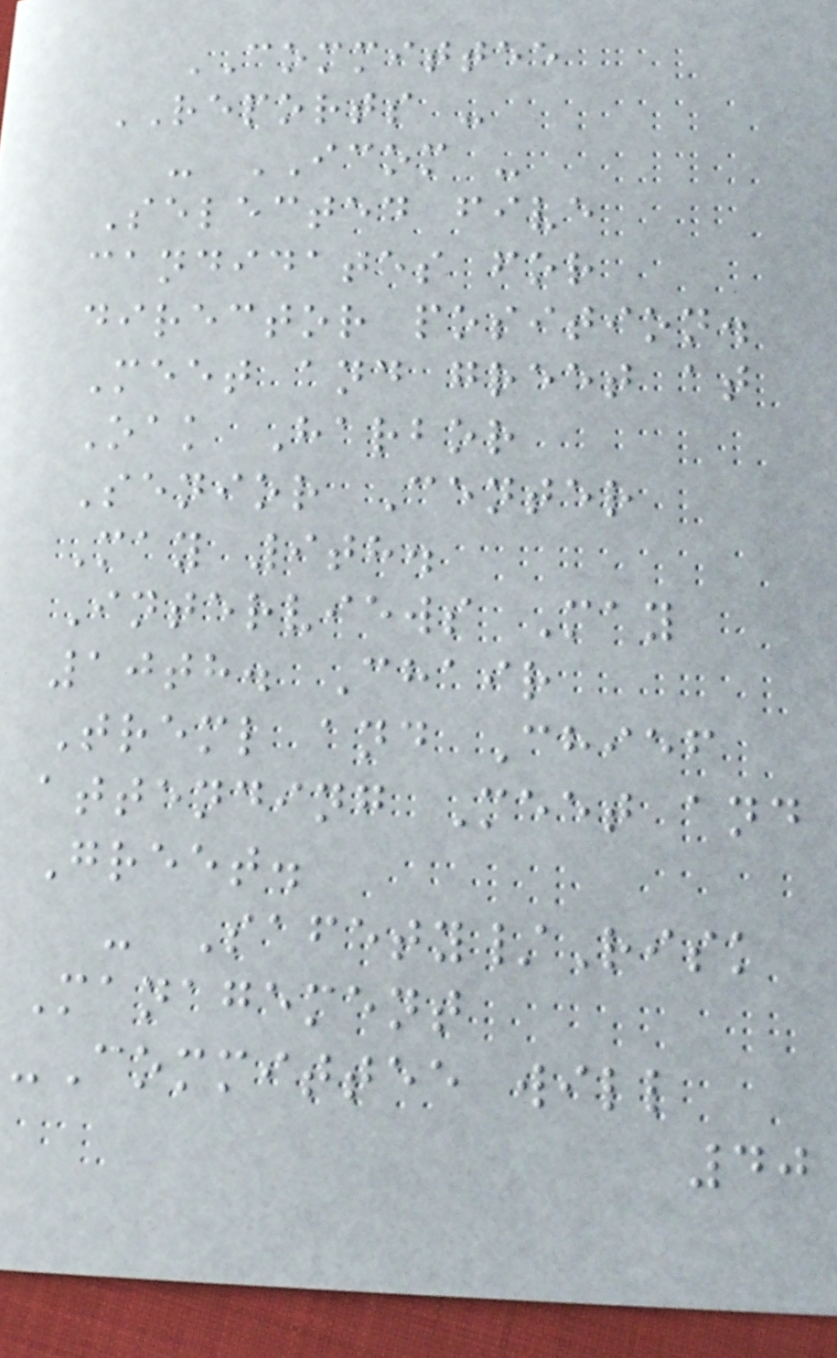COMMITTEE
REPORTS -
- ICOM -
Selected five
candidates for
director position.
Meet and greet at
Oak Harbor
Senior Center
May 9th.
Interviews May
10th. Chair
Treml and Chief
attending Meet and
Greet.
- Safety/Risk
Management
-Committee will
40
